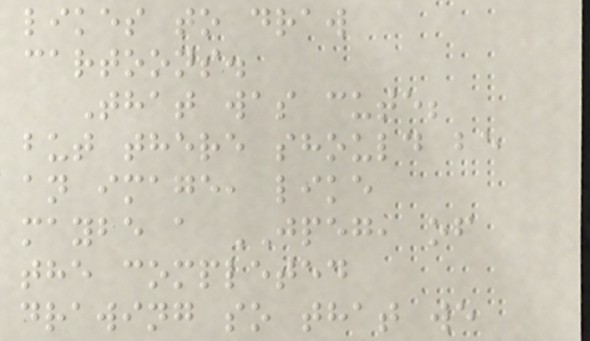likes to draw
cartoons.
That was cute;
but there should be
an image, like
maybe a JPEG, of
the completed
drawing so that we
